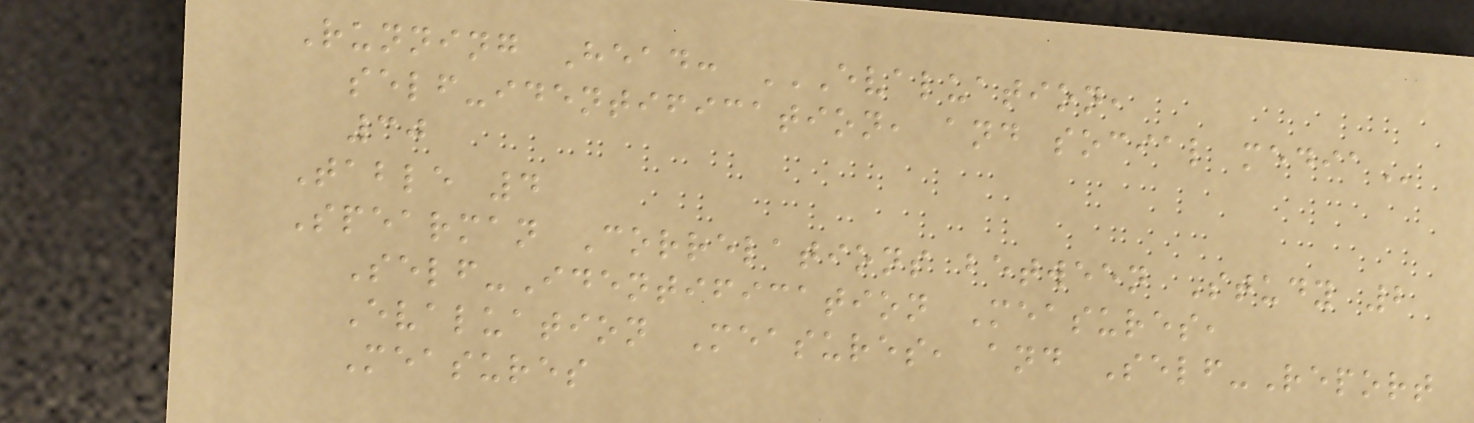Running Head: EVALUATION,
SELF-IDENTIFICATION, AND SOCIAL MEDIA
30
Table 4
Spearman Correlations between Study 2
Self-Identification Measures,
Evaluation Measures, and Self-Report
Measures
